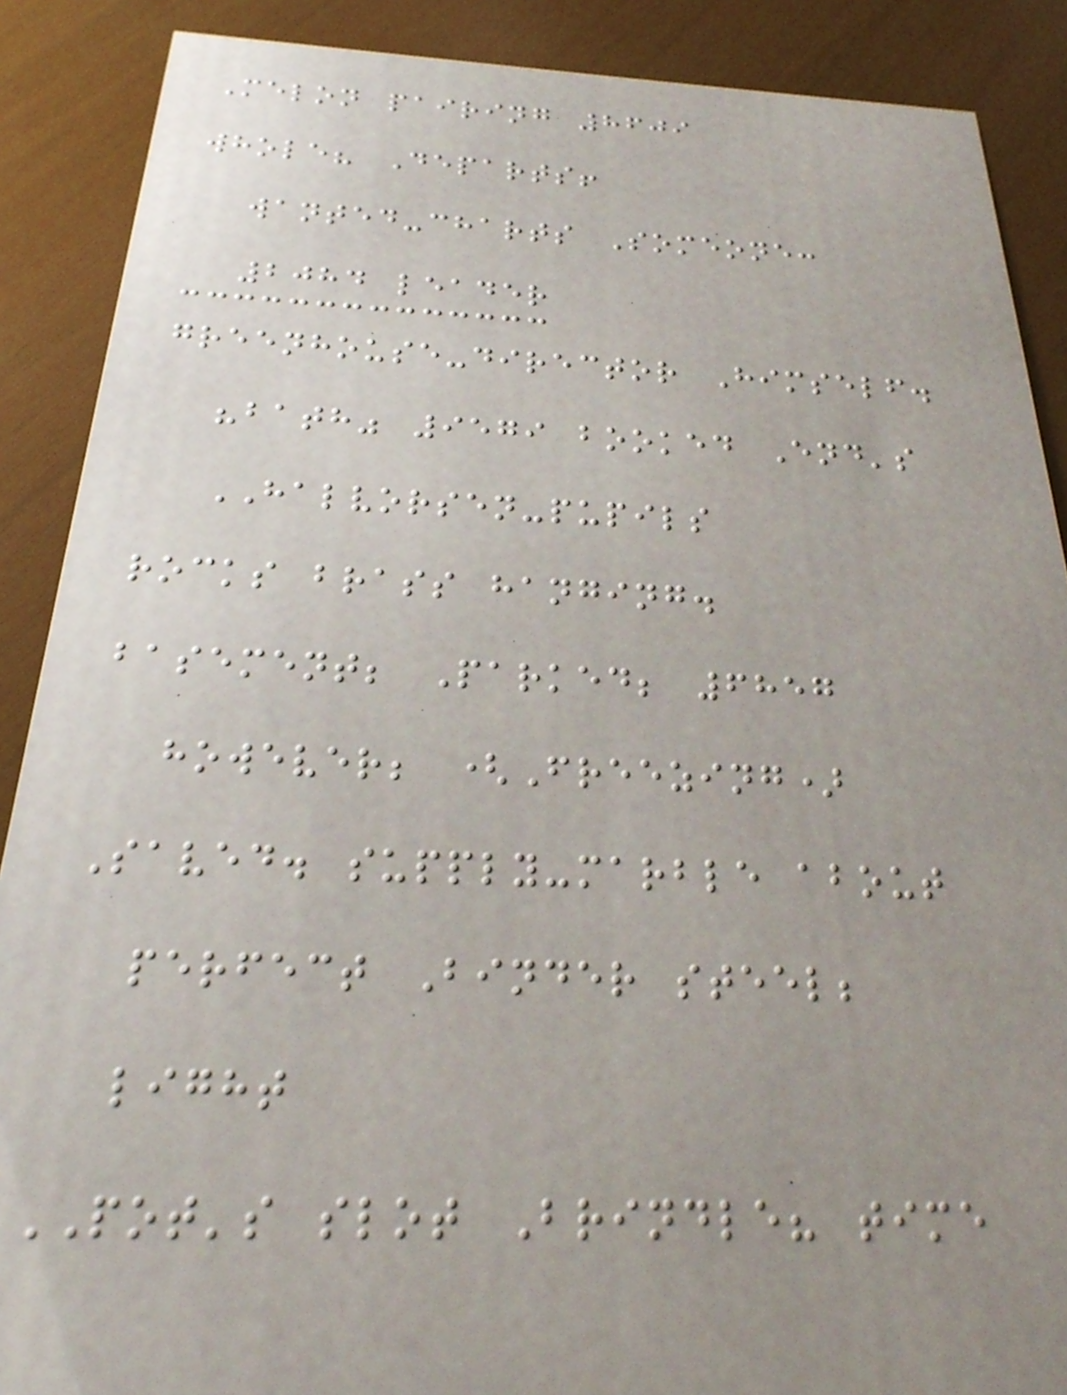Melon pairing 8609
whole? Departs!
wanted-charts Someone:
2084 leader
greenhouse-director Himself.
"bath" 9579 booked End's
HALVORSEN-pupils
rocks brass hanging.
basement; Parked; 6857
however; (Freezing)
Saved. supply-marble about
perfect Binder steel;
light
POT's slot Brindle? time
